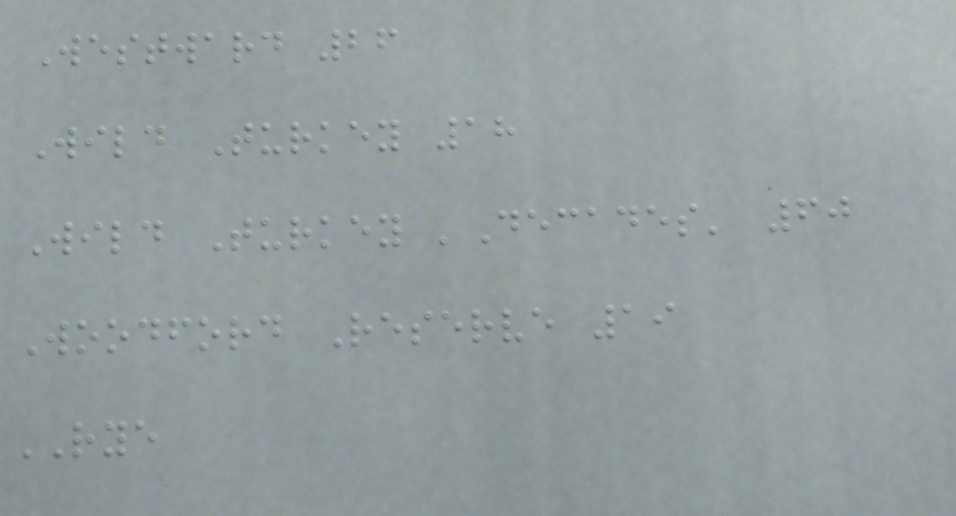Westward 26
Wild Turkey 18
Wild Turkey 'Decades' 60
Woodford Reserve 19
RYE
